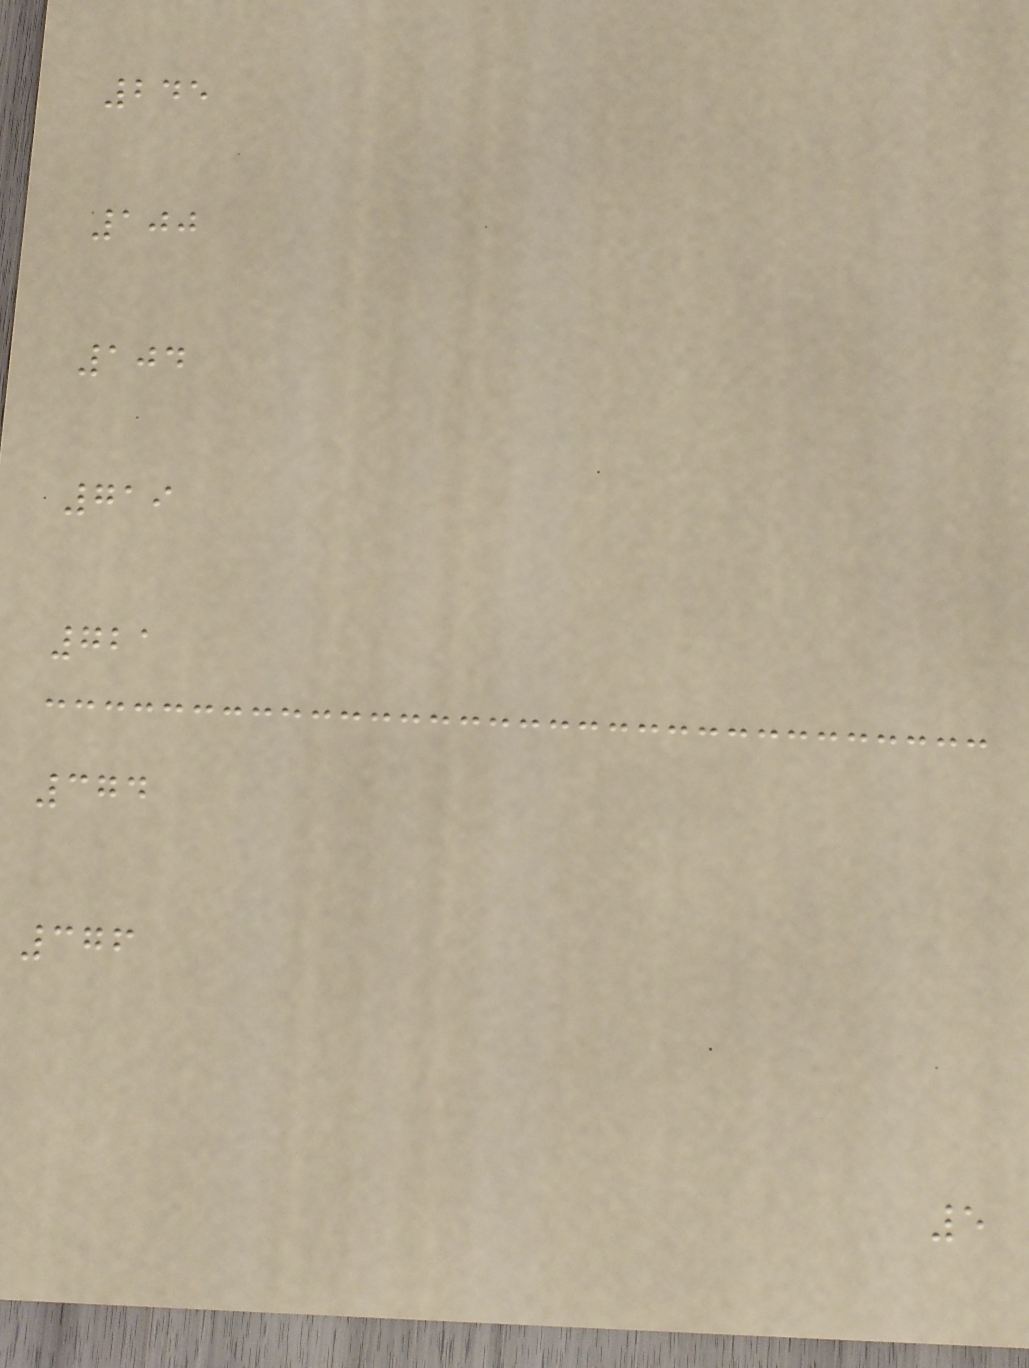245
100
104
719
721
374
376
5
